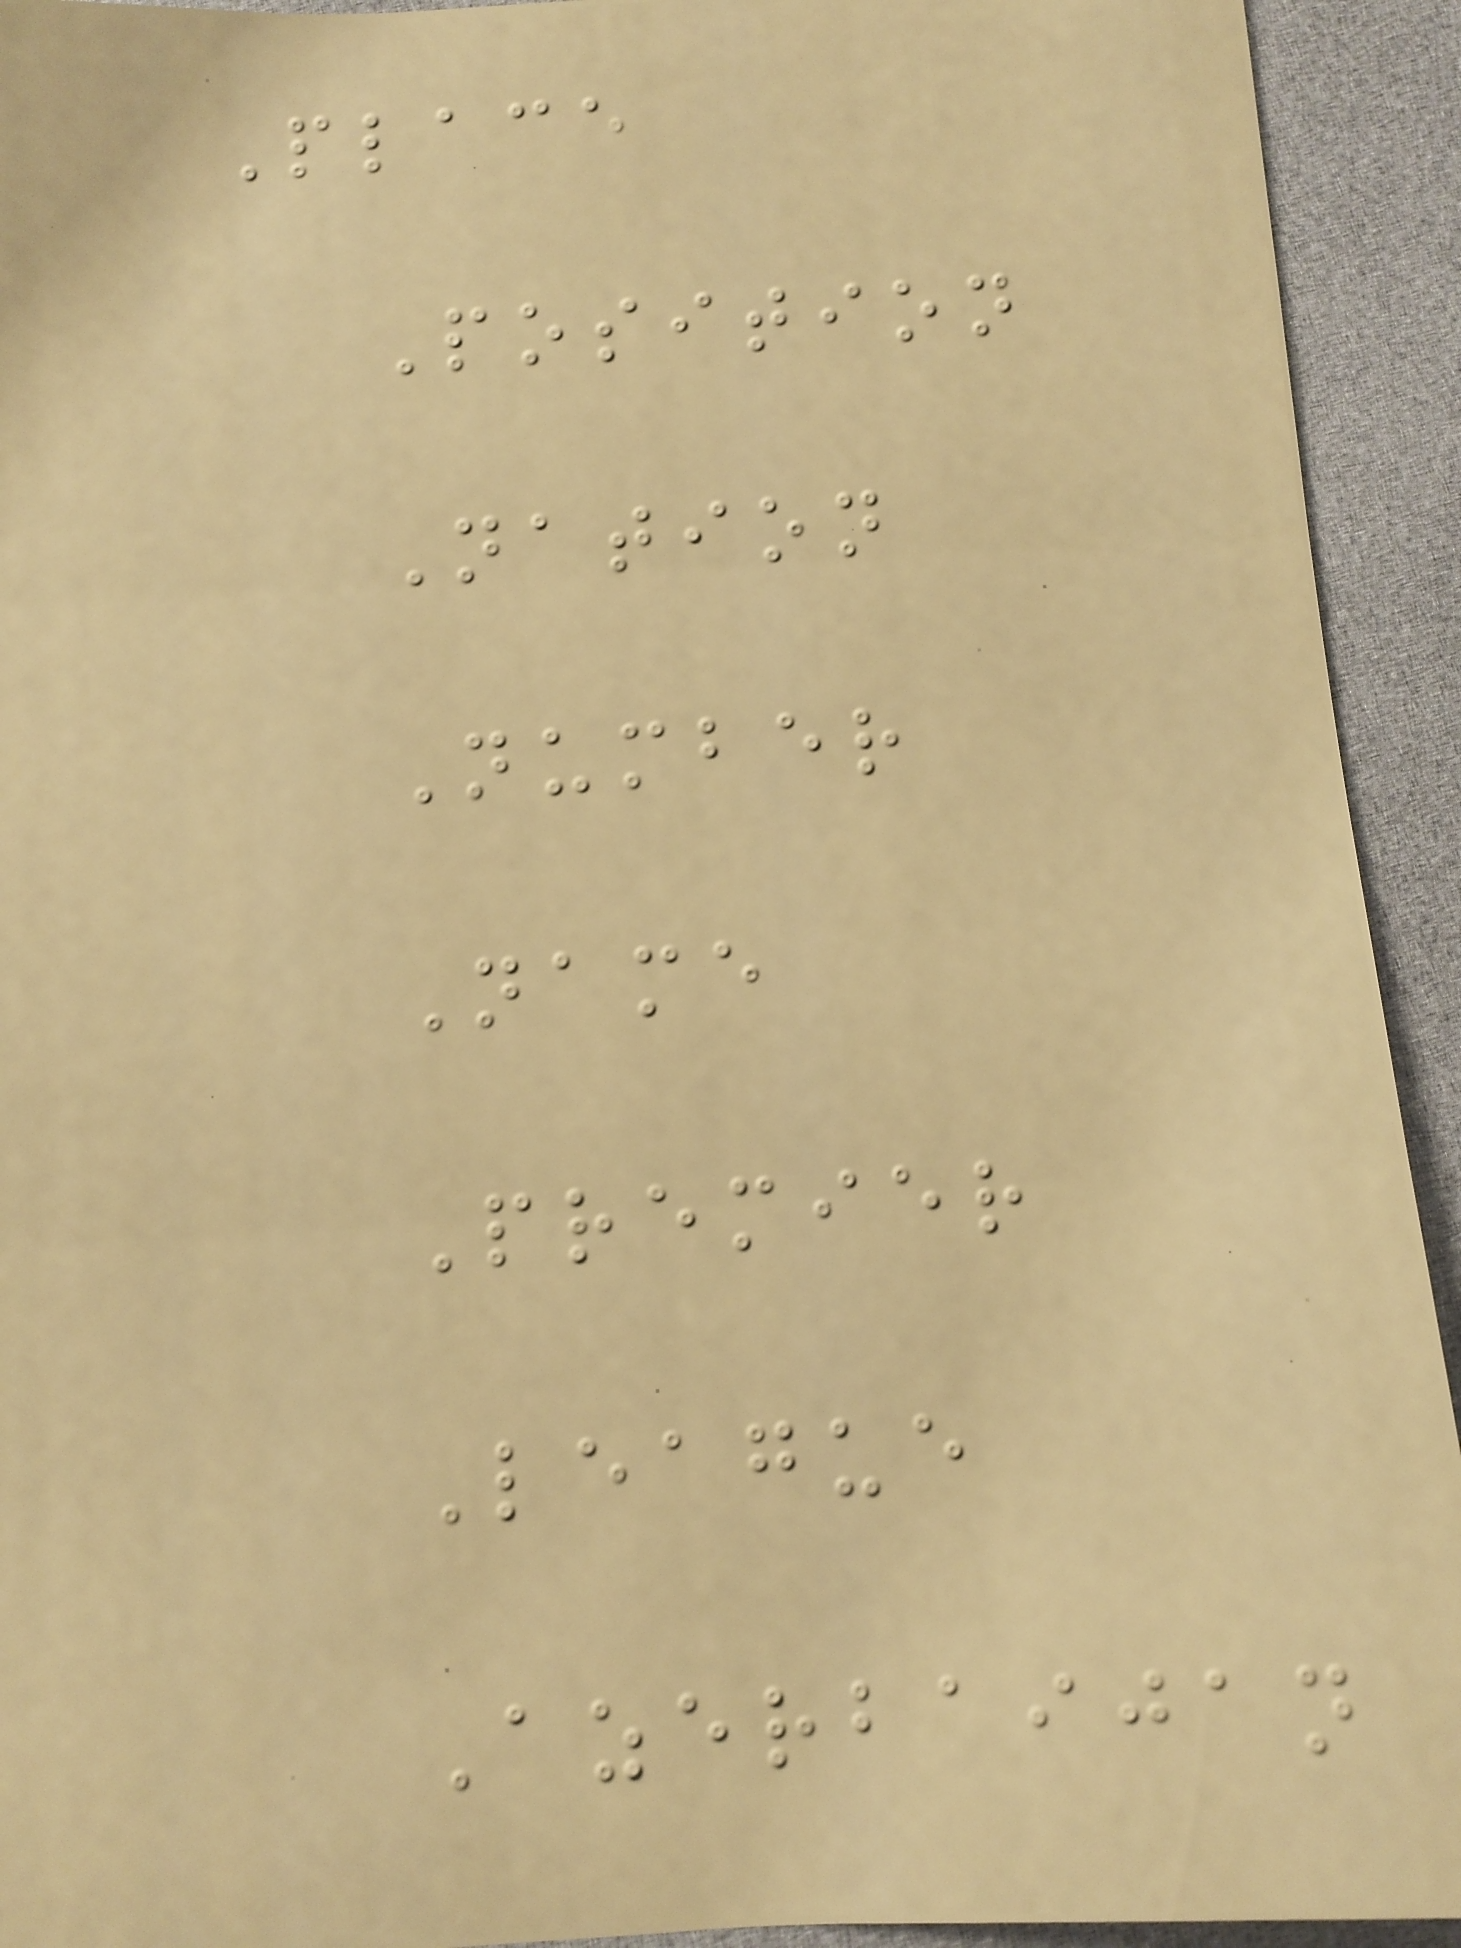Place
Position
Nation
Number
Name
Premier
League
Azerbaijan
